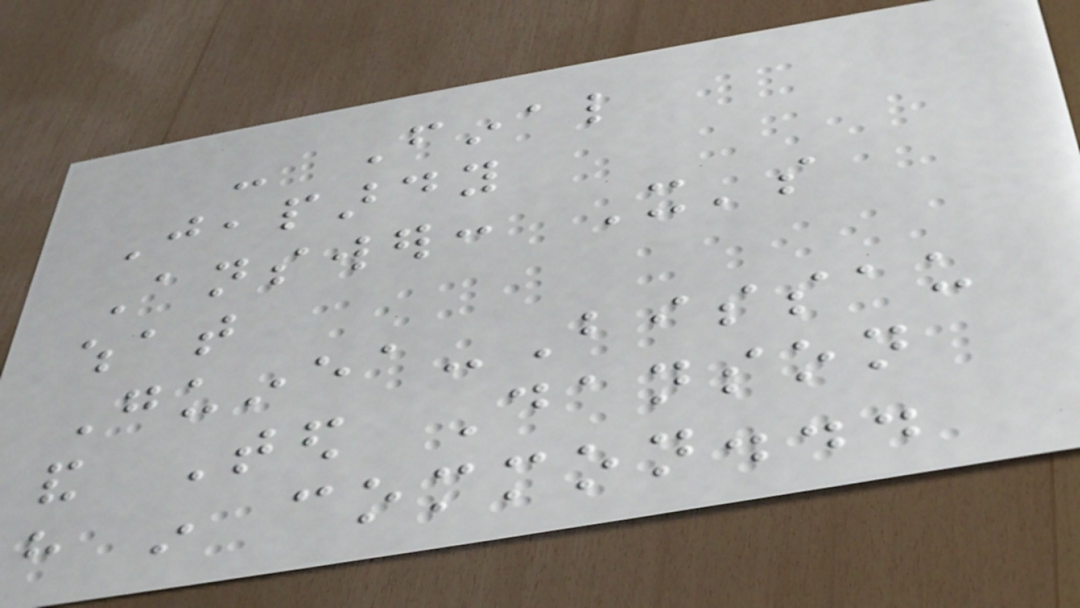- Final
Jeapardy
Answer: It's
what
Guinea-Bissau
and Ted Danson
have in common...
